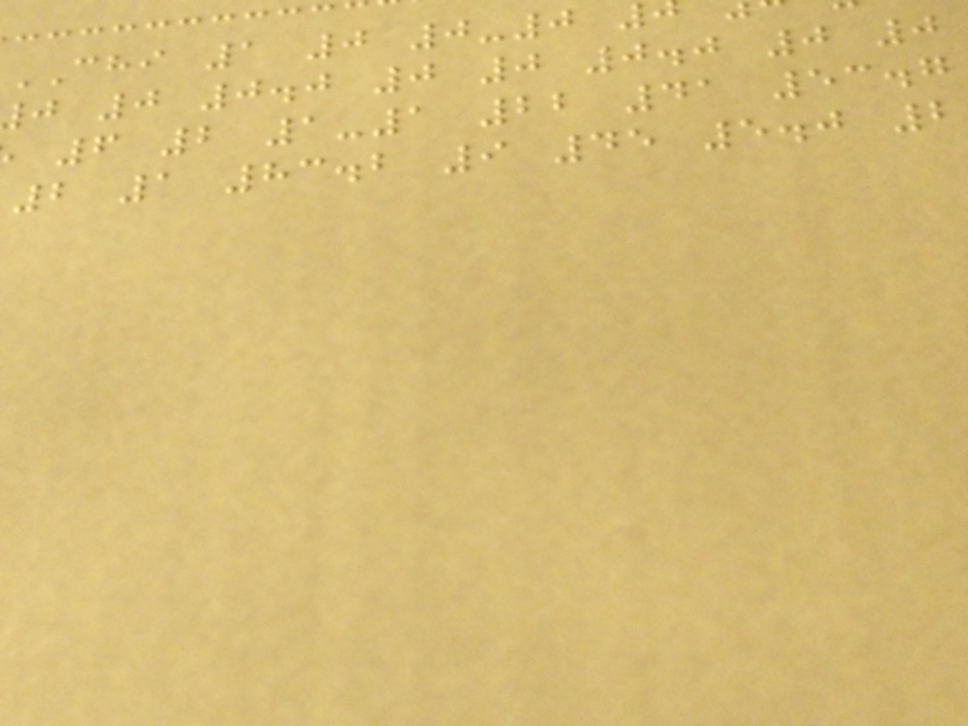CHI 1 0 0-0
j 0 0.0 0 0 0.0 0 0
6 2 1-1 22 41 53.7
2 1 83.2 9 45 5.0 2
